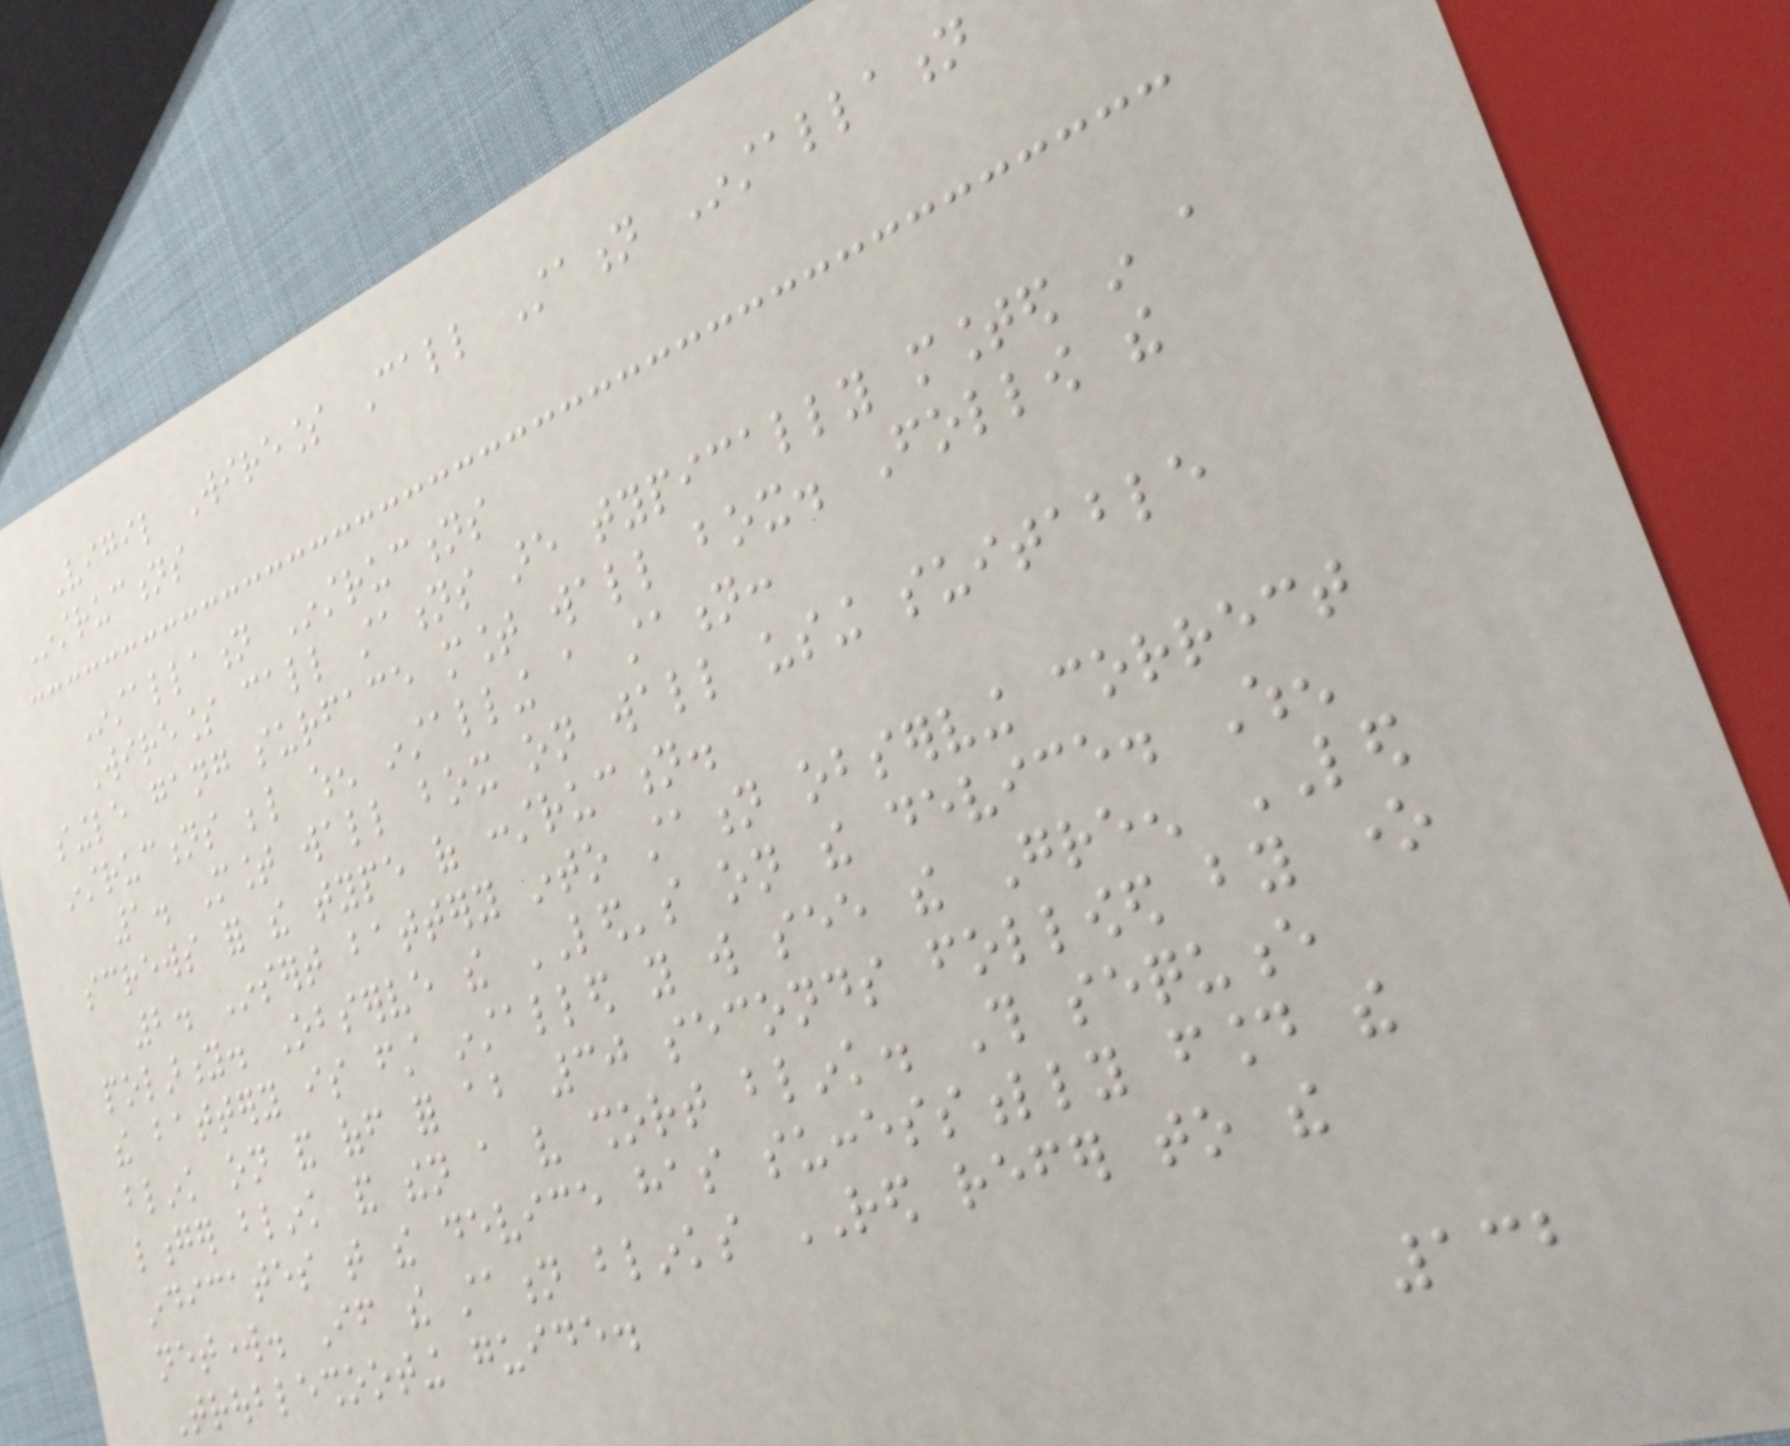Vigil Wireless Call Station Installation
Instructions
Installation Instructions
Wireless call stations are typically mounted in a
single gang surface mount wall box. Follow the
instructions below when installing a station:
1. Mount wall box on wall using suitable
screws for the type of construction.
2. Insert battery into station observing correct
polarity. Observe the LED's on the device. When
the battery is first installed you will see the Green LED
blink on and off for about 30 seconds followed by one
longer blink and then a very short blink. This sequence
indicates that the device has successfully found the
network. If the station blinks RED refer to the
Troubleshooting guide.
132
